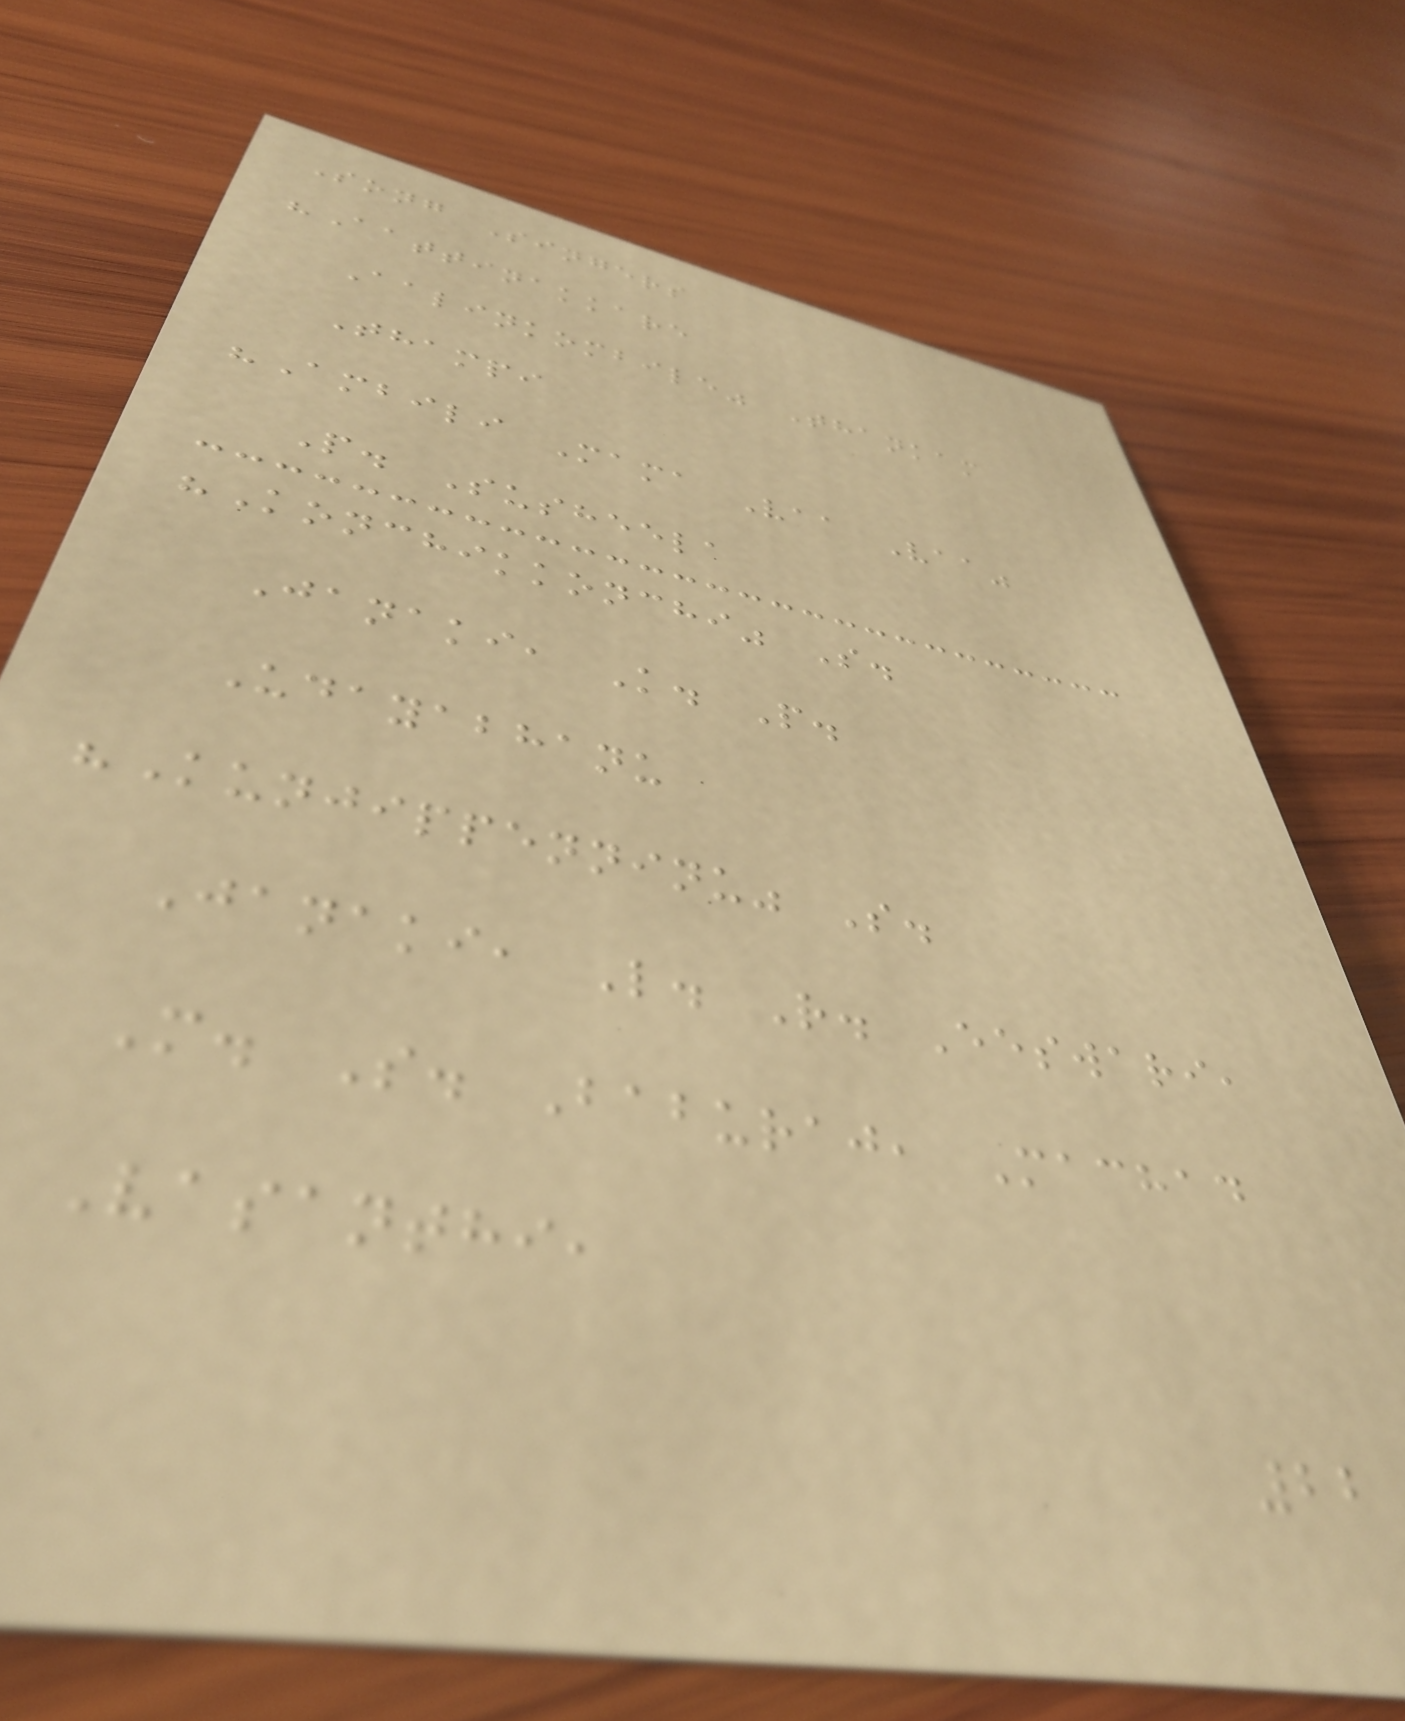Song Singers
"Aattinakkare
Aalinkombile" Thankam
Thampi
"Ambili Mama Vaa Vaa"
P. Susheela
"Konchikkonchi" S.
Janaki, K. P.
Udayabhanu
"Kunjippenninu" S.
Janaki, L. R. Eeswari,
M. S. Baburaj, Machad
Vasanthi,
22
